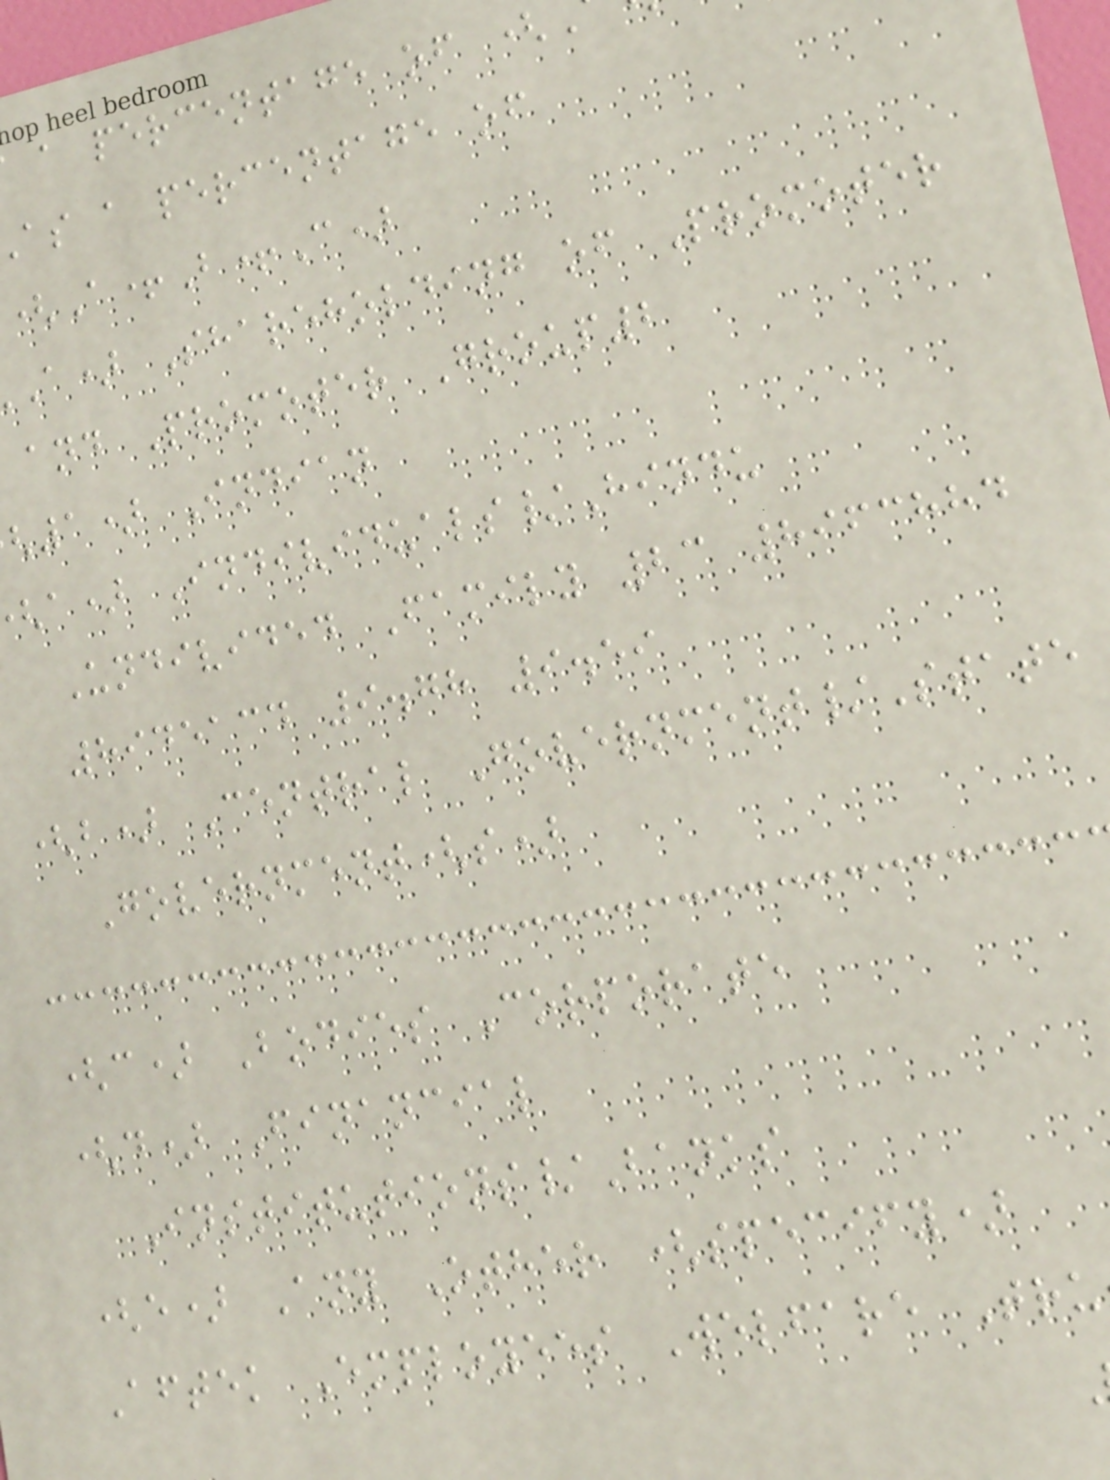a percentage of (
as a percentage of
(A+B+C)
A) Shareholding of Promoter
and Promoter Group2
1) Indian
a) Individuals/Hindu
Undivided Family 23 8963884
8945134 9.78 9.59
(b) Central Government/State
Government(s)
(c) Bodies Corporate
(d) Financial
Institutions/Banks
(e) Any Other (specify)
Aftek Employees Welfare Tru
